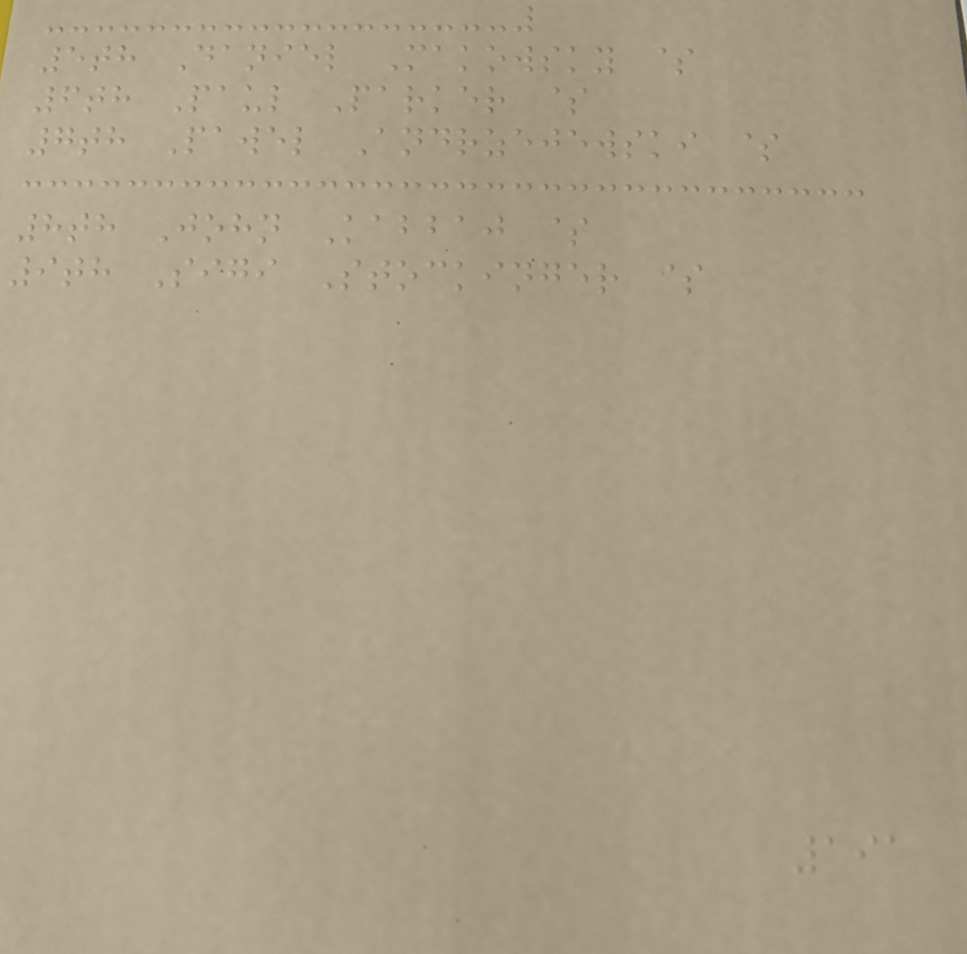5th Daniel Makowsky $
6th Paul Parker $
7th Pawel Andrzejewski $
8th John Kabbaj $
9th Sigi Stockinger $
191
